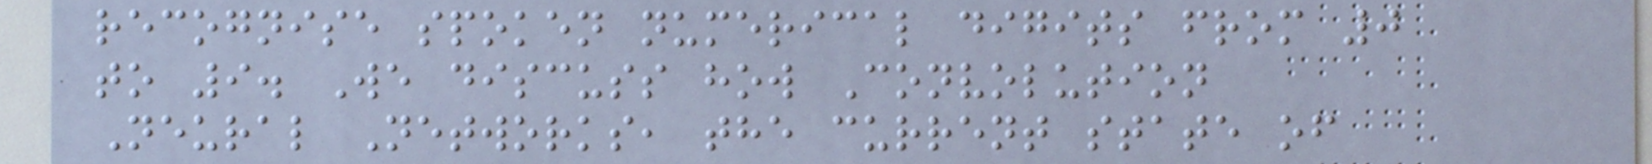recognise spoken numerical digits from 0
to 9. We discuss how Convolution
Neural Networks, the current state of
